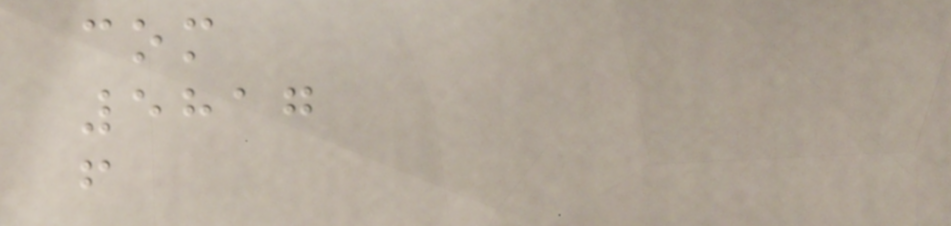com
5817
f
